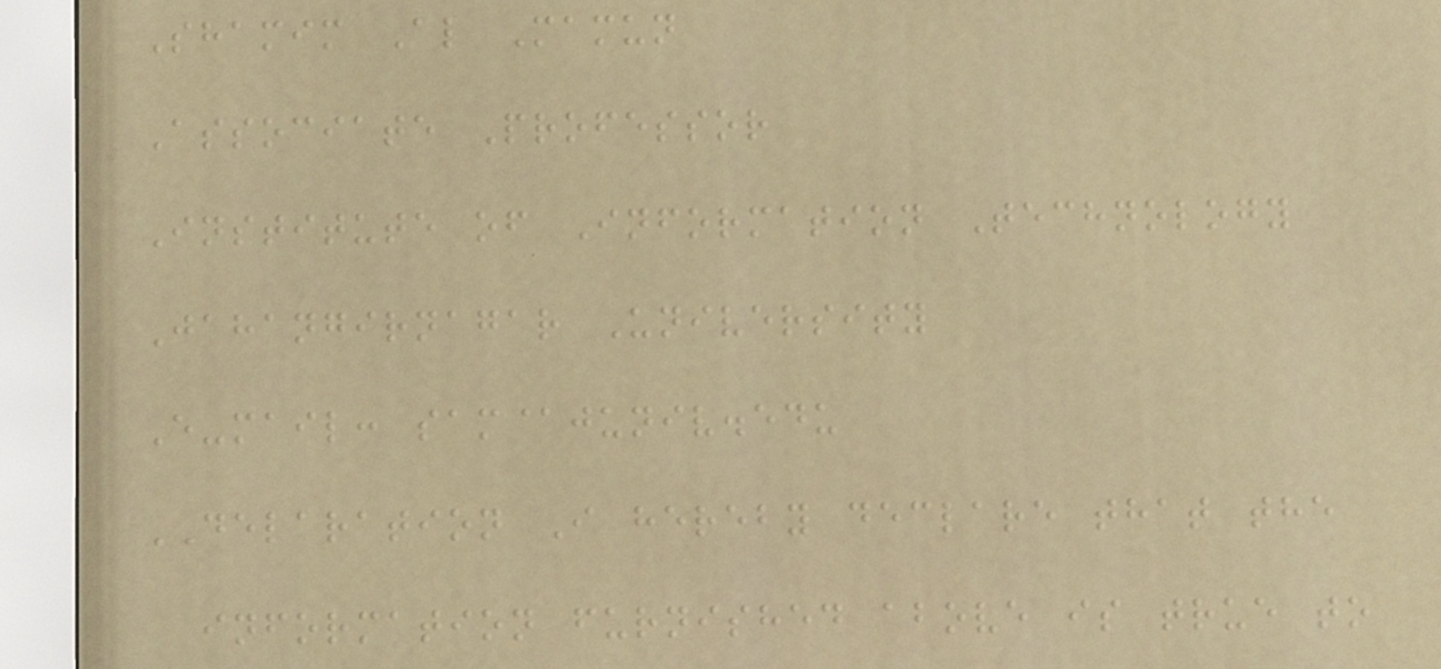Shamim Al Mamun
Associate Professor
Institute of Information Technology
Jahangirnagar University
E-mail: sam@juniv.edu
DELARATION I hereby declare that the
information furnished above is true to
